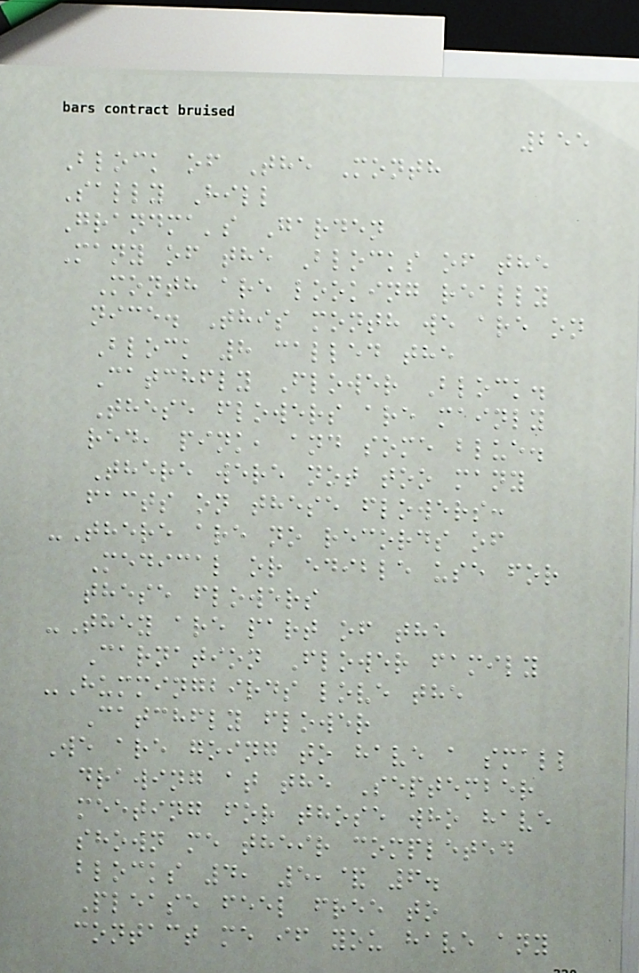255
Block of The Month
Sally Hill
Grandma's Garden
Many of the Blocks of the
Month are looking really
nice. This month we are on
Block 8 called the
Catchfly Flower Block.
These flowers are mainly
red, pink, and some blue.
There were not too many
facts on these flowers:
-There are no records of
Medical or edible use for
these flowers
-They are part of the
Carnation Flower family
-Hummingbirds love the
Catchfly flower
We are going to have a small
drawing at the September
meeting for those who have
shown me their completed
blocks 4, 5,& 6.
Please feel free to
contact me if you have any
